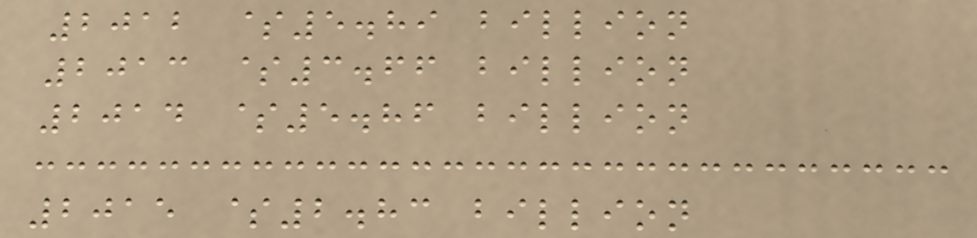2012 $5.89 billion
2013 $3.66 billion
2014 $5.86 billion
2015 $2.83 billion
